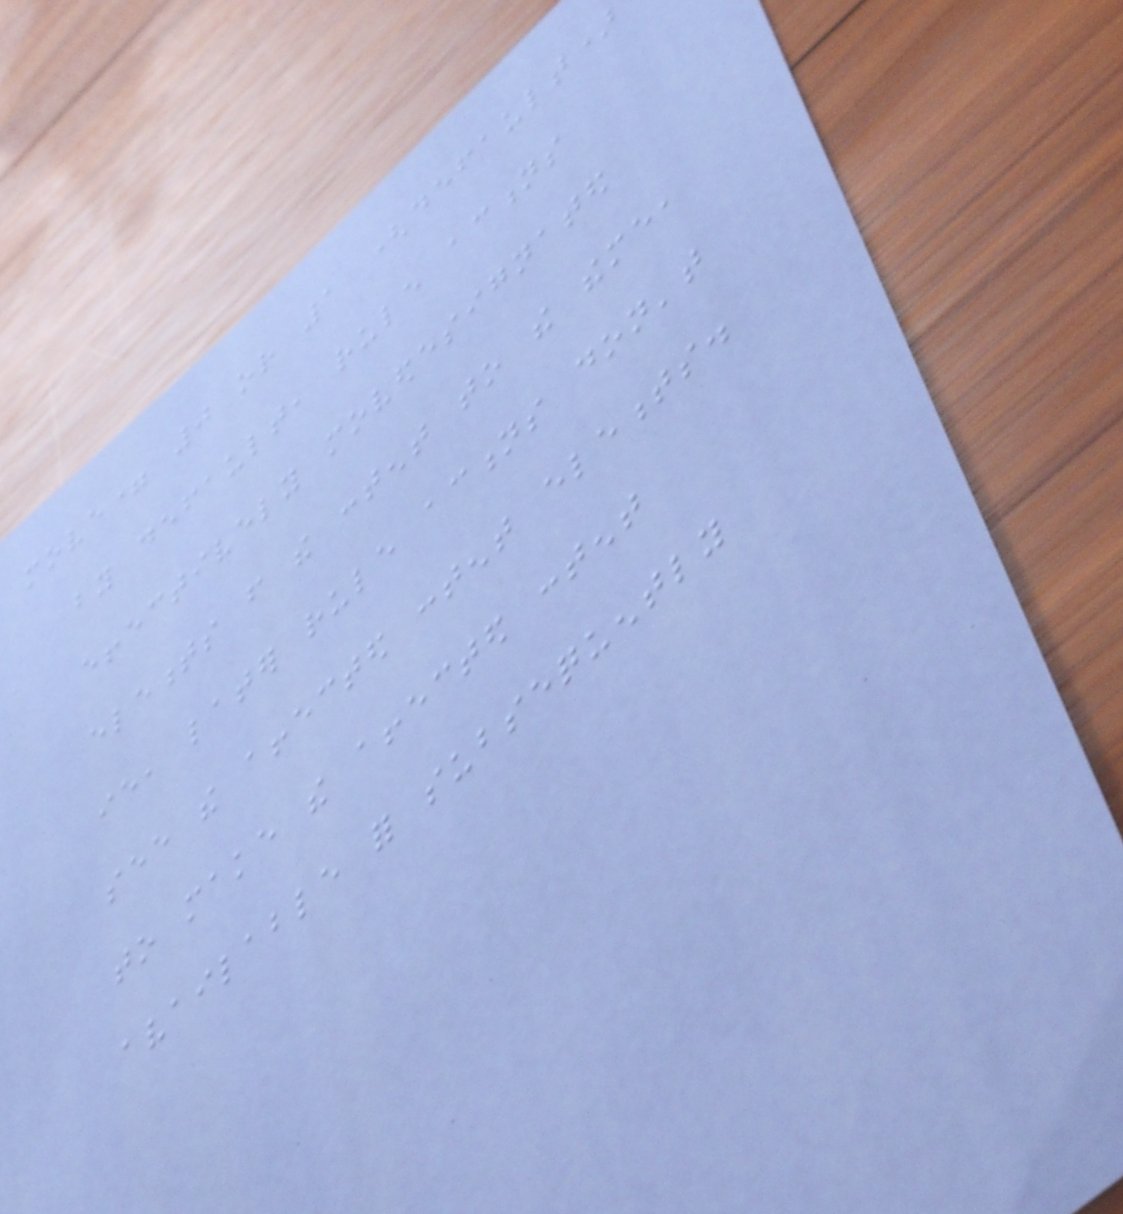move= 0 or 1 (default)
by default, rule actions
effectively movedesignated
elements from the content to the theme,
ie, later rule actions don't
see the affected content elements.
to make the affected content
available for subsequently
